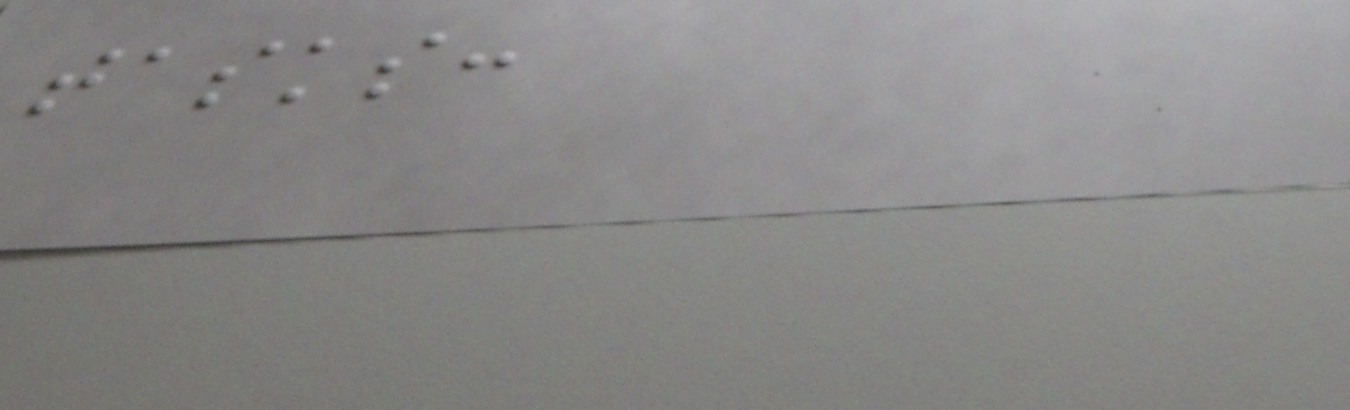tasks:
